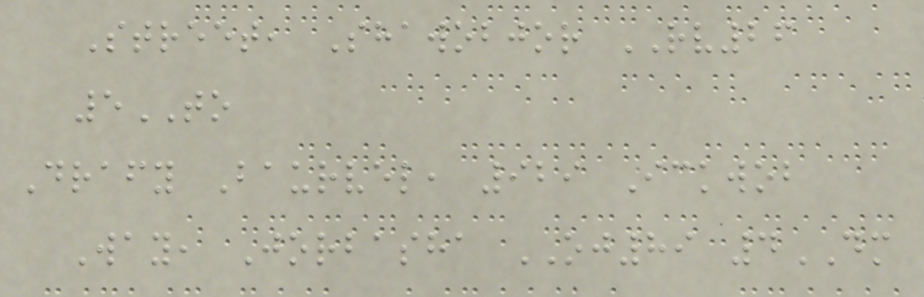Street, Shawobjor RV26
5TO
Drafy Baurvel, 929 Ickwob
Way, Jorbasha OJ89 4DM
